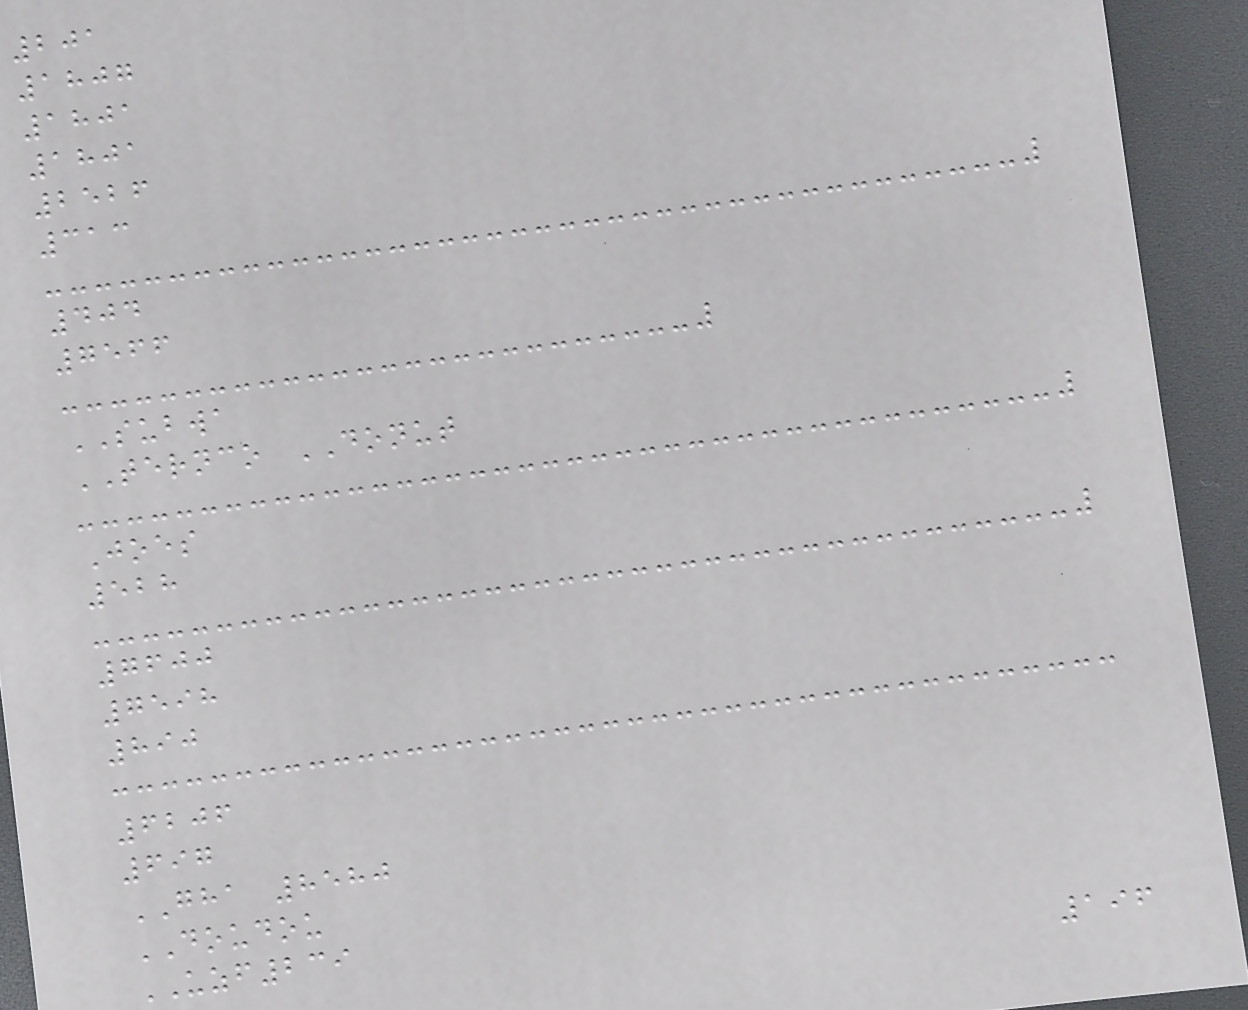201
1807
1801
1801
2526
313
404
7566
SUBWA
TERNCO DONUT
Joes
528
7600
7598
890
6206
697
GHA 8580
DOUDOU
UZF239
196
